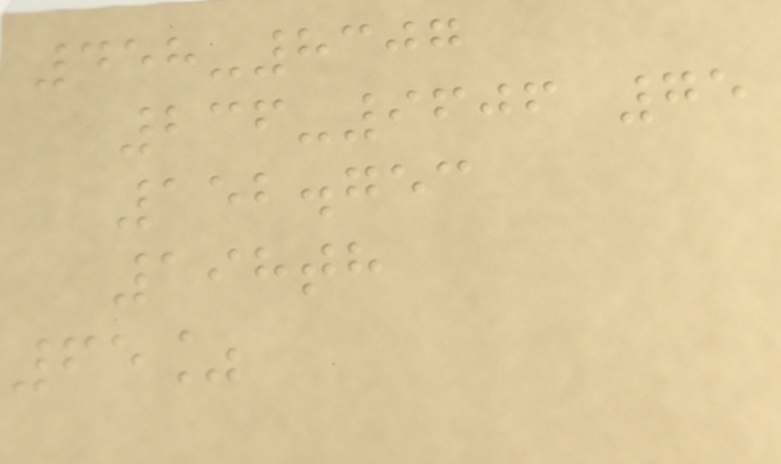458-8307
236-9606 75
152.753
198th
65%
